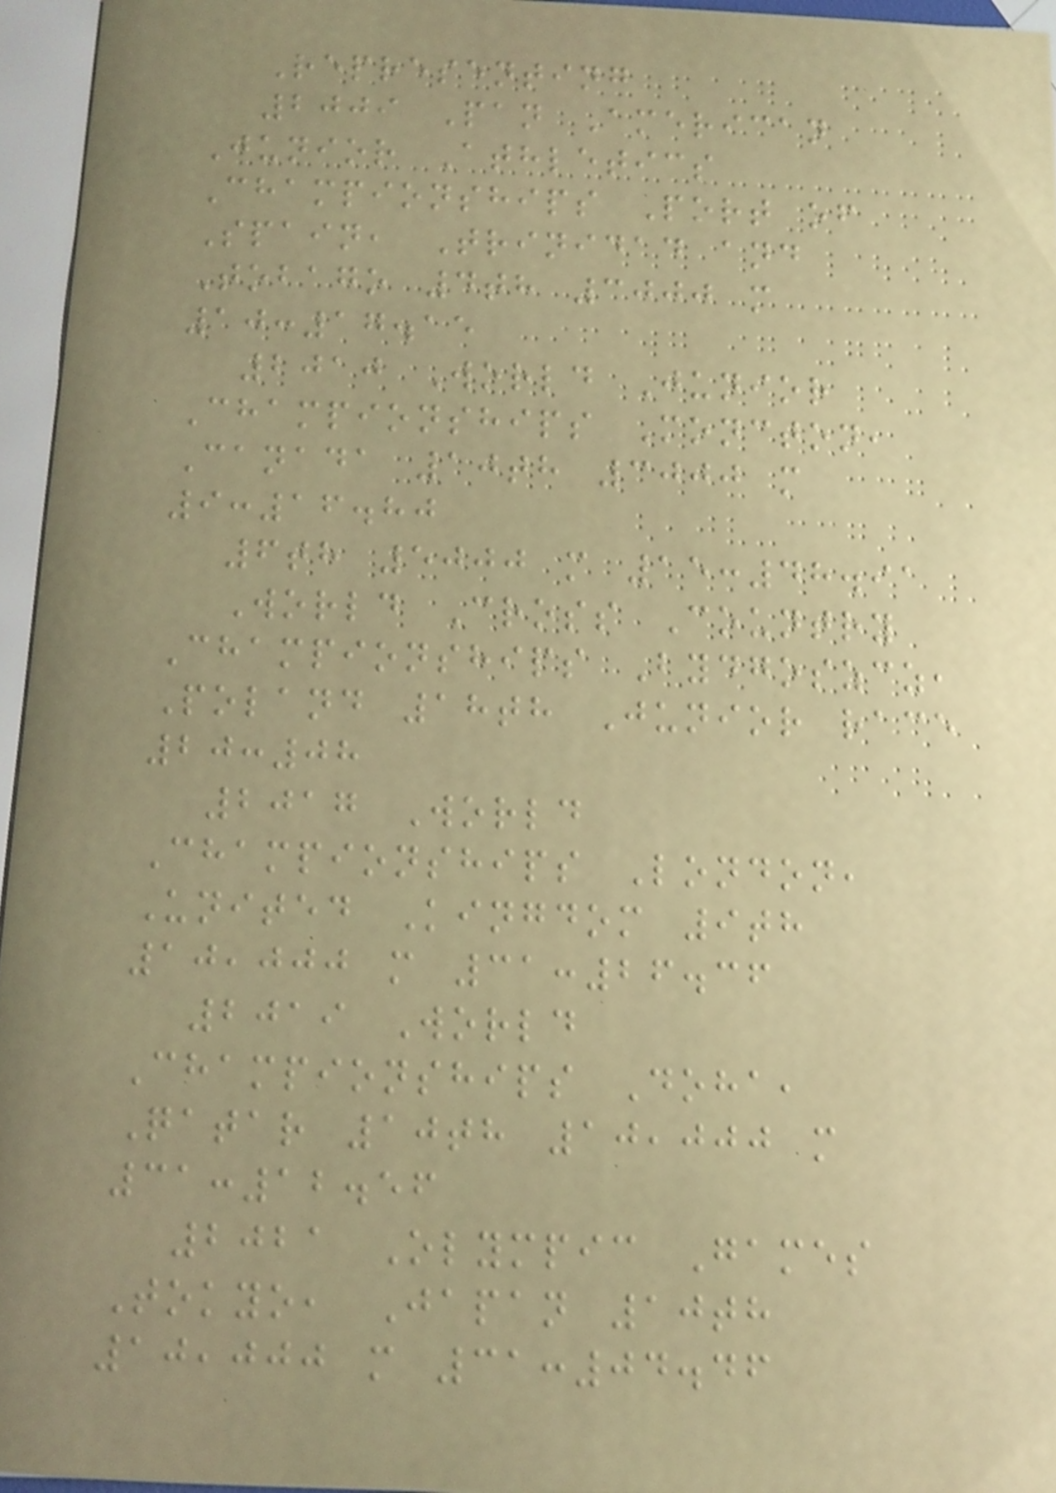Representing
2009 Pan American
Junior Athletics
Championships Port of
Spain, Trinidad and
Tobago 4th 3000 m
10:17.15
2010 World Junior
Championships Moncton,
Canada 10th 3000 m
9:16.80
6th 5000 m 15:48.91
World Cross Country
Championships Bydgoszcz,
Poland 18th Junior race
20:08
2017 World
Championships London,
United Kingdom 9th
10,000 m 31:26.36
2019 World
Championships Doha,
Qatar 10th 10,000 m
31:12.56
2021 Olympic Games
Tokyo, Japan 10th
10,000 m 31:04.46
